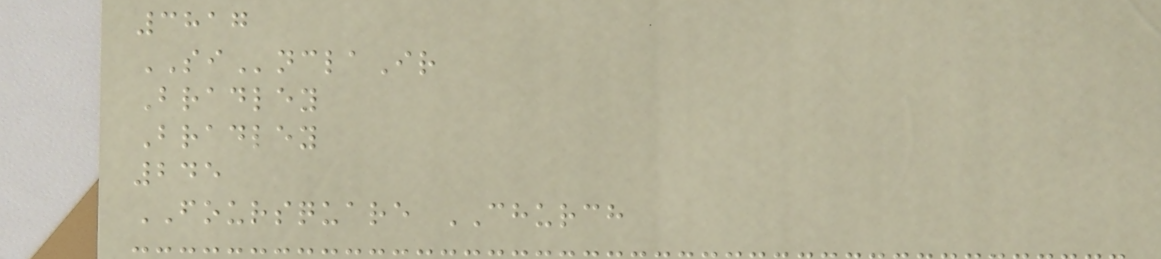3817
SInclaIr
Bradley
Bradley
245
FOURSQUARE CHURCH
